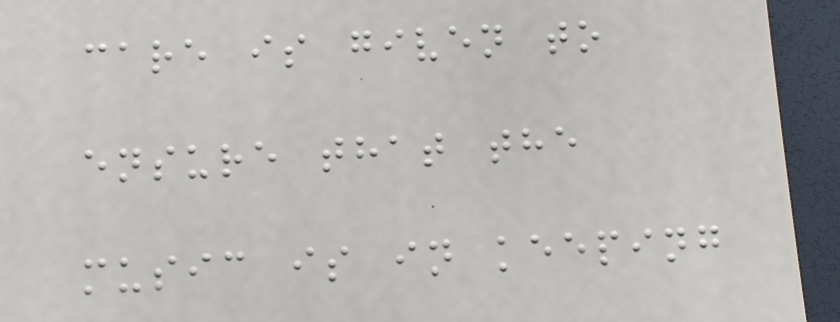care is given to
ensure that the
music is in keeping
